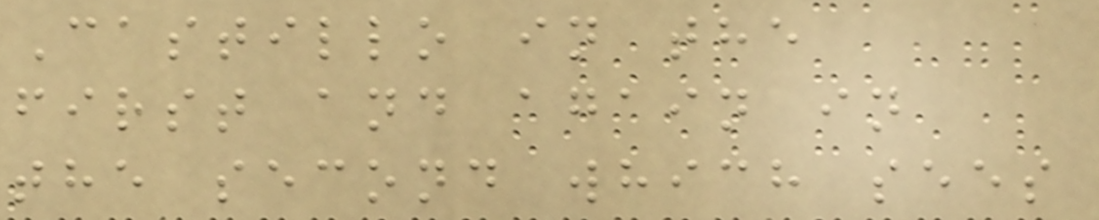Castillo in the
first and again in
the second which sees
